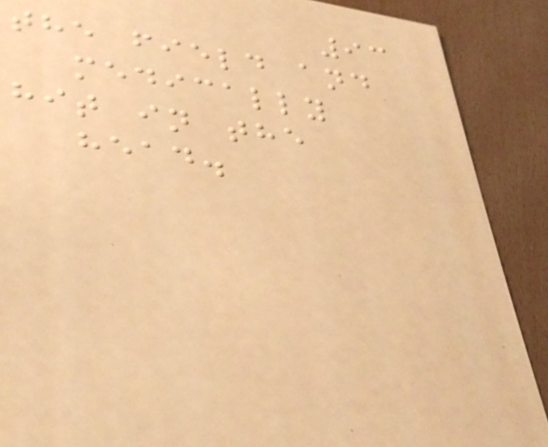93
the field and
medically
hit in the
head.
